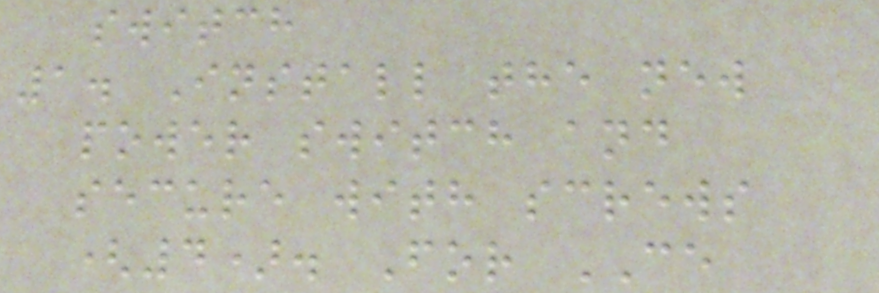switch
1. Install the new
power switch and
secure with screws
(4). For CE
